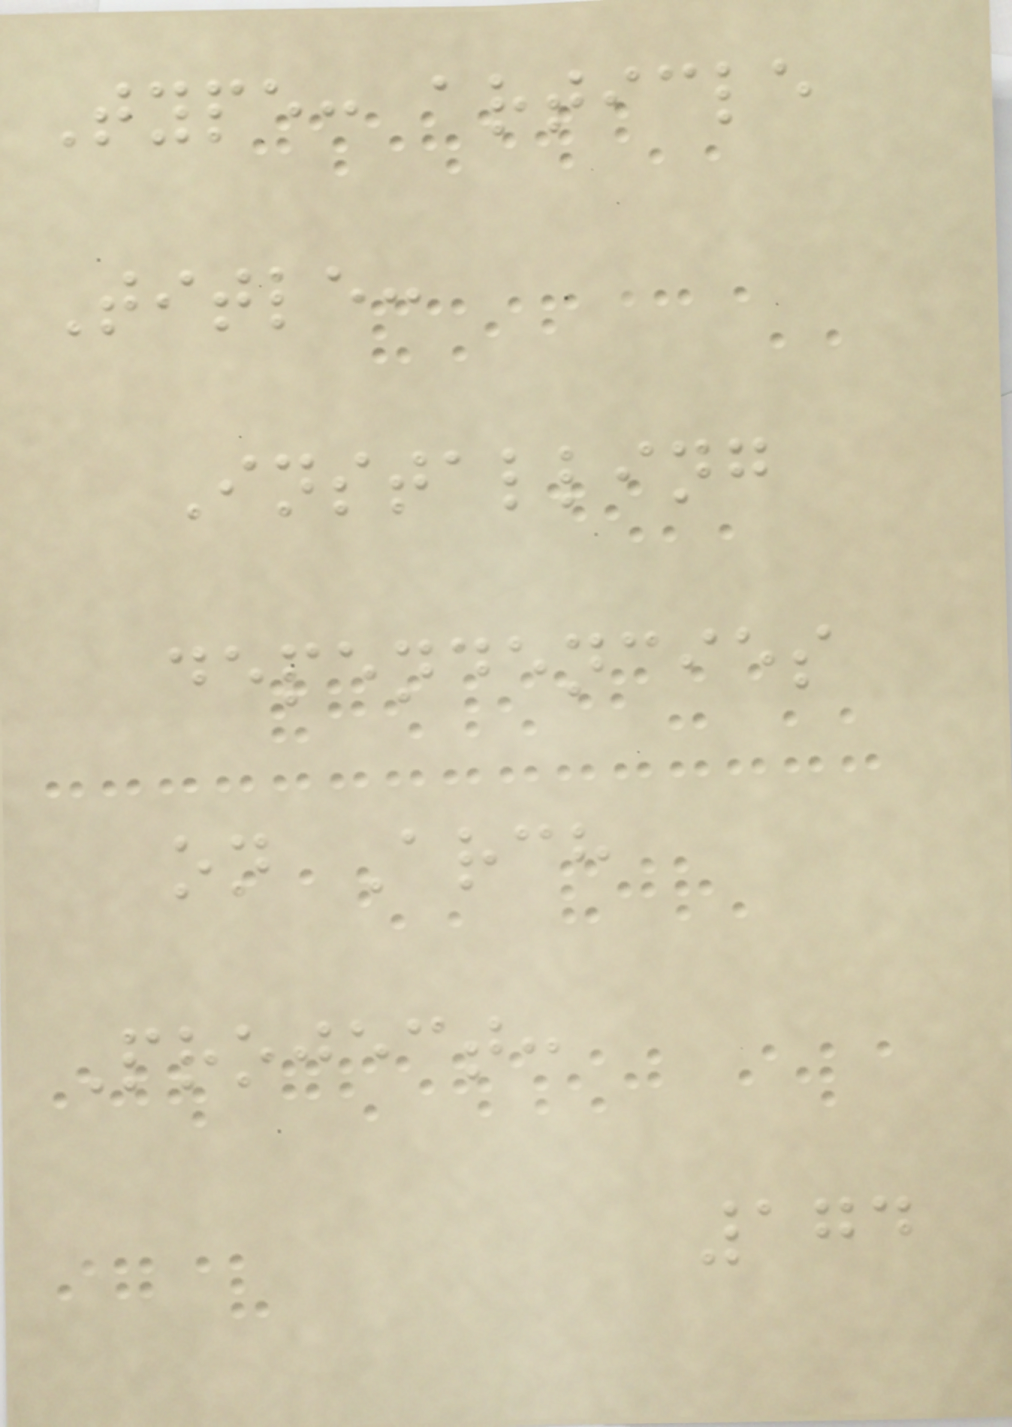Type: article
Title:
Installing
dependencies
on Arch
Project:
174
